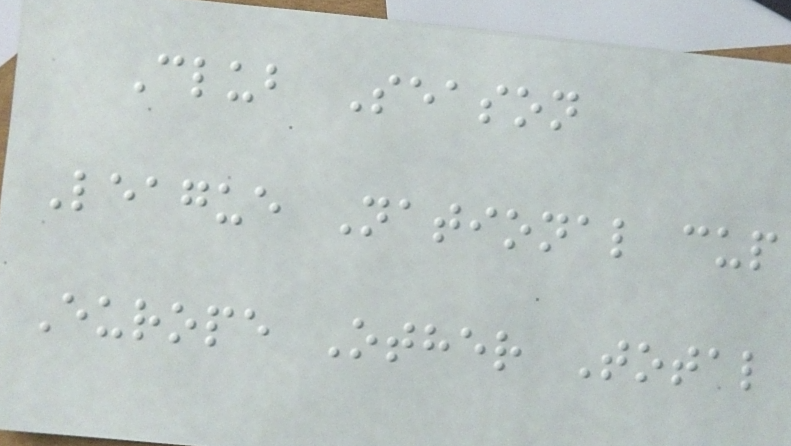Club Season
League National cup
Europe Other Total
